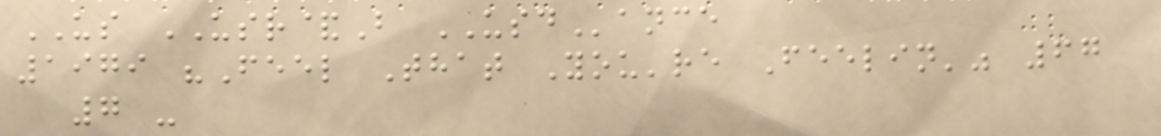US USR&B USDance
1979 "Feel That You're Feelin'" 67
7 -
